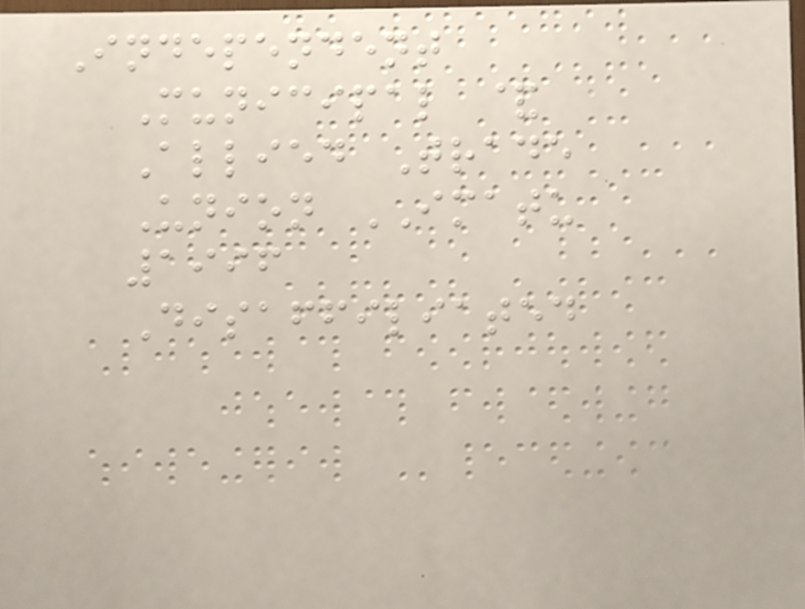Independent
Municipal &
Allied Trade
Union IMATU
1996
Disaffiliated
